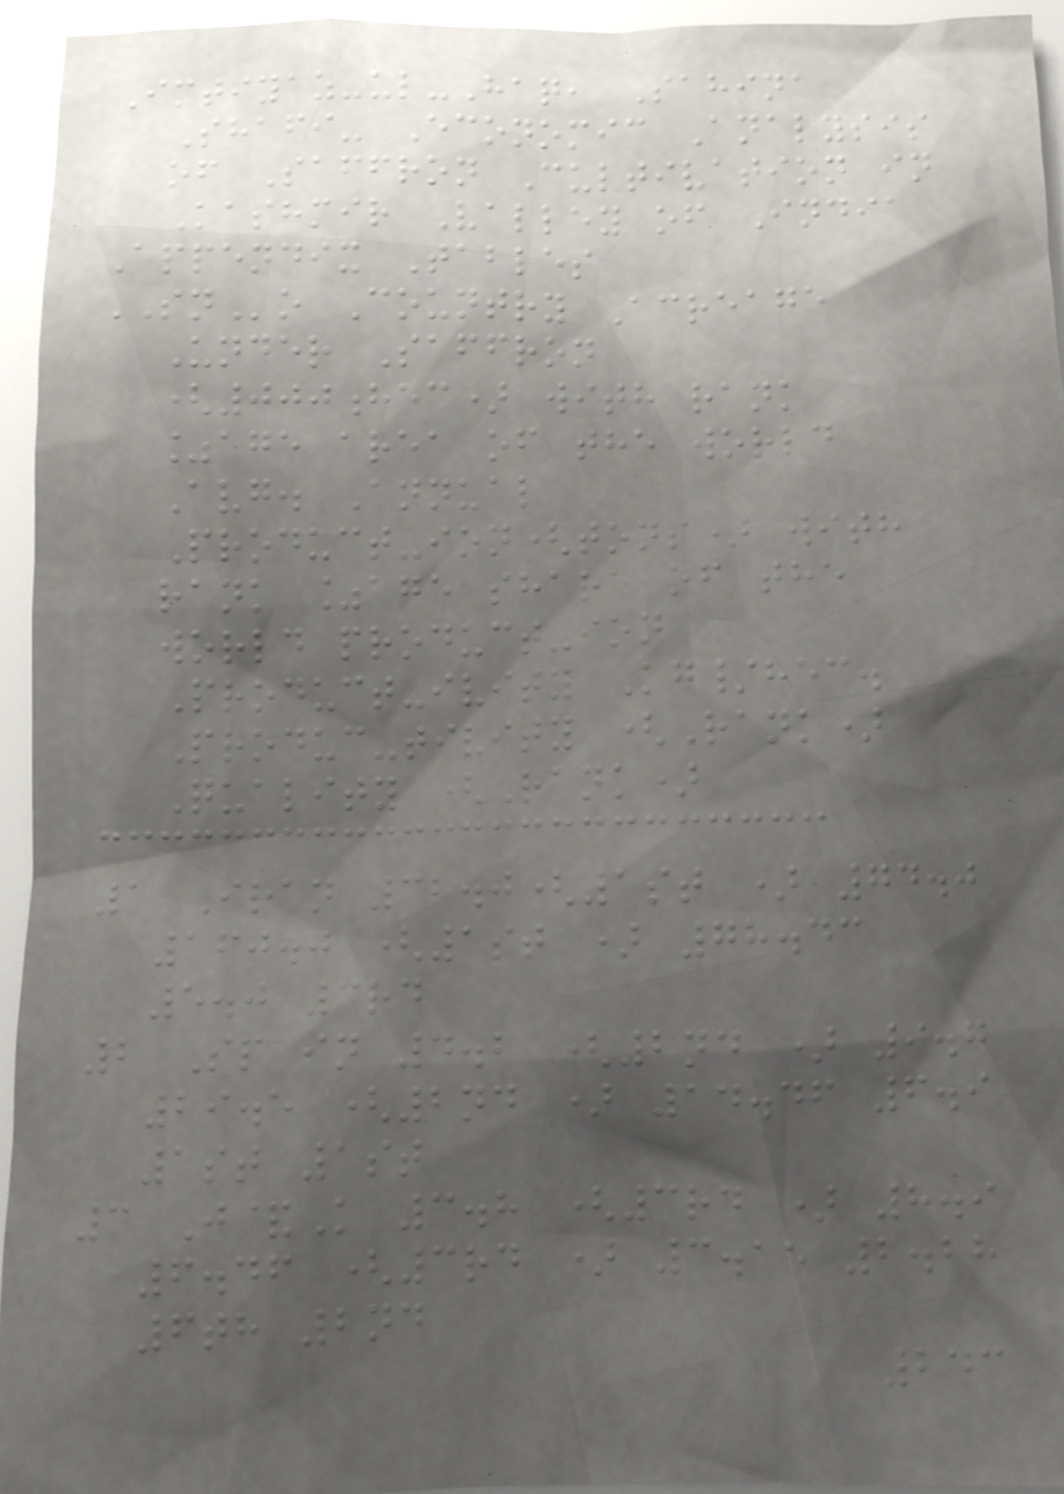Imtiyaz-ul-Haq, Sahina
Shafi- Economic Analysis
of Saffron Cultivation in
Kashmir Valley of India
Appendix Tables
SNo Country Acreage
Under Saffron
(000hec) with rank
%age area of the world
Avg. Annual
Product-ion(tons) with
rank %age share of the
world product-ion
Product-ivity Kg/hec.
Produc-tivity (Rank)
Quality (Rank)
1 Iran 32.0(1st ) 74.0
160.0 (1st ) 78.43
5.0 3rd
2 Spain 4.2 (2nd ) 9.7
29.5 (2nd ) 14.46 6.9
1st 1st
3 J&K 3.8 (3rd ) 8.9
6.46 (3rd ) 3.15 2.28
6th 2nd
243
